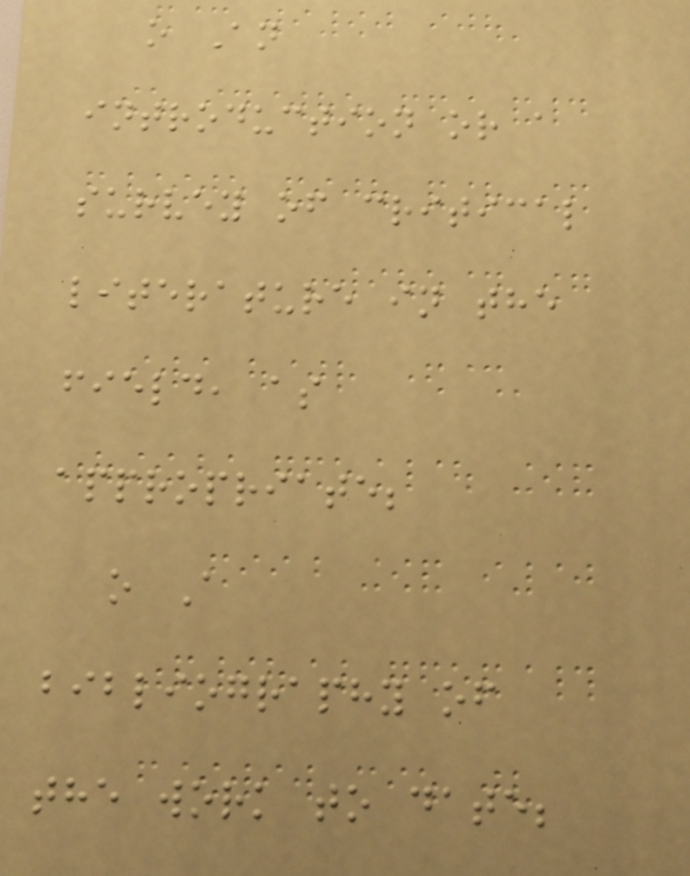o An
introduction or a
survey of critical
literature in the
field, as
appropriate;
o A
bibliography of
the work to date;
